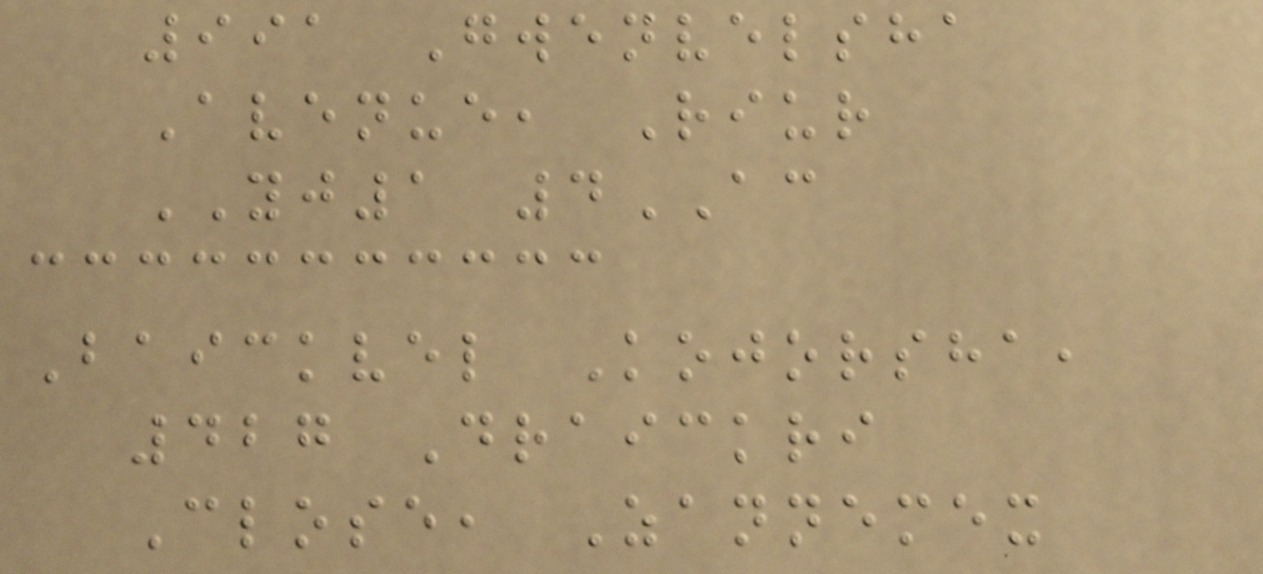991 Gwenvelsha
Avenue, Riur
YJ1 4AC
Baickvel Kojorsha,
427 Draickri
Close, Zannemex
